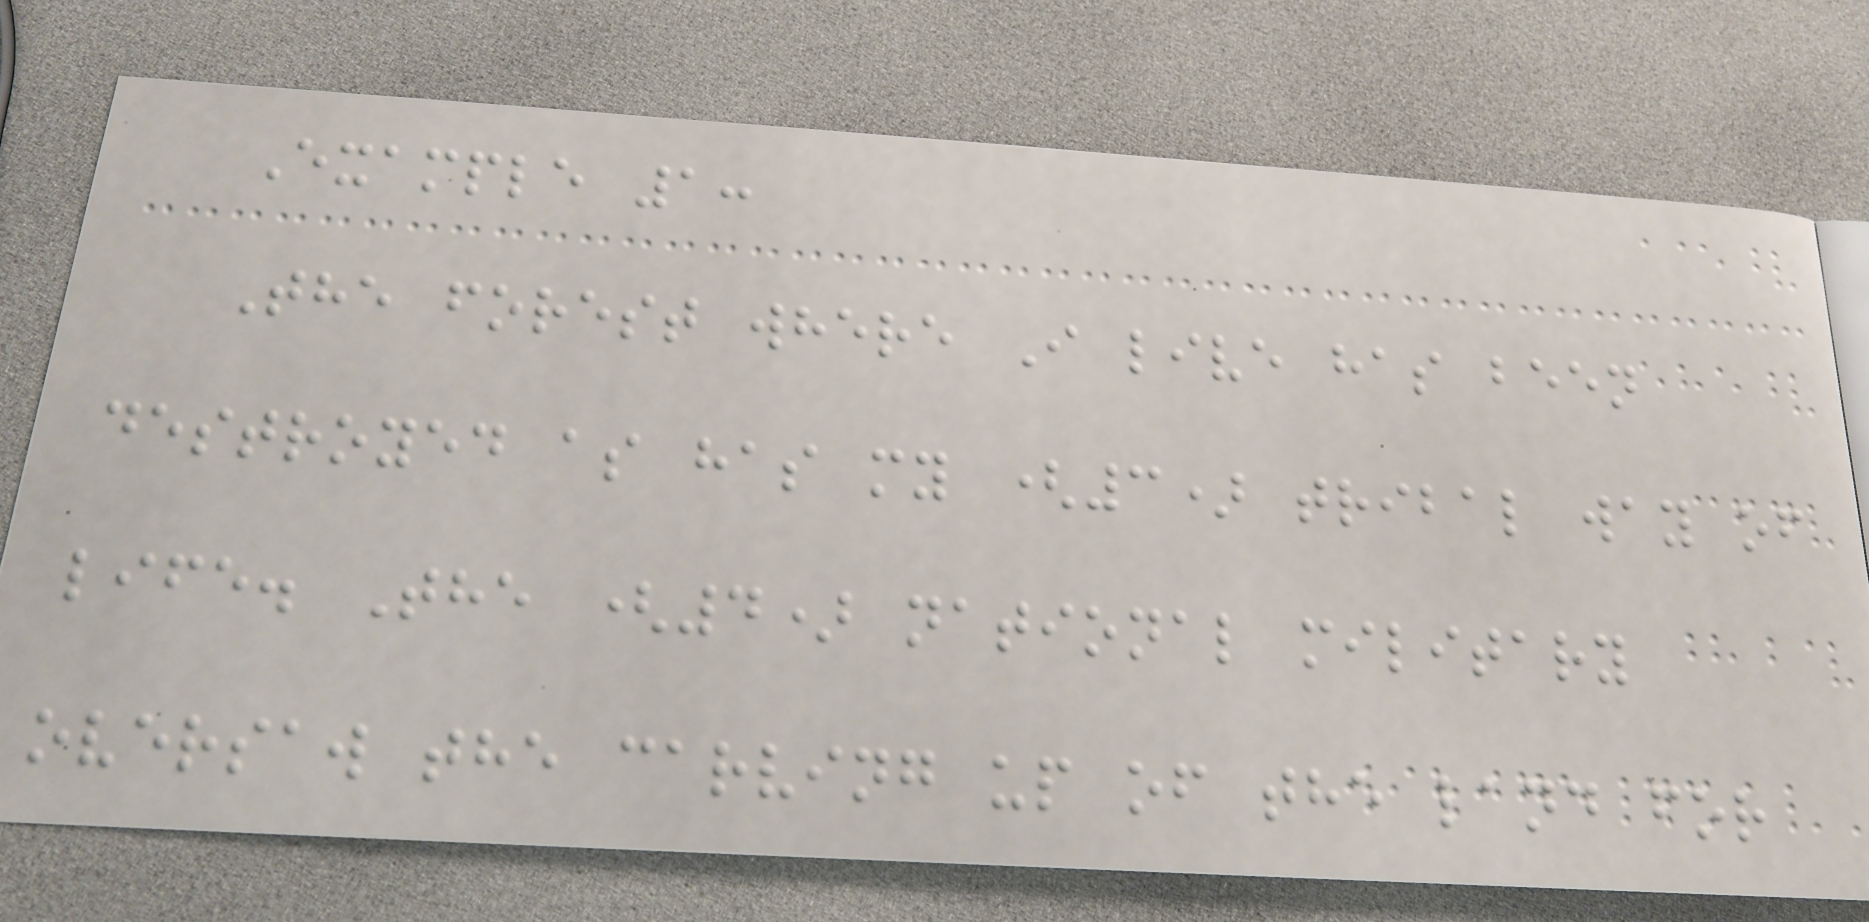Example 1:
The forest where I live has been
destroyed as has my (3) tribal way of
life. The (4) national military
oversaw the carving up of the land for
